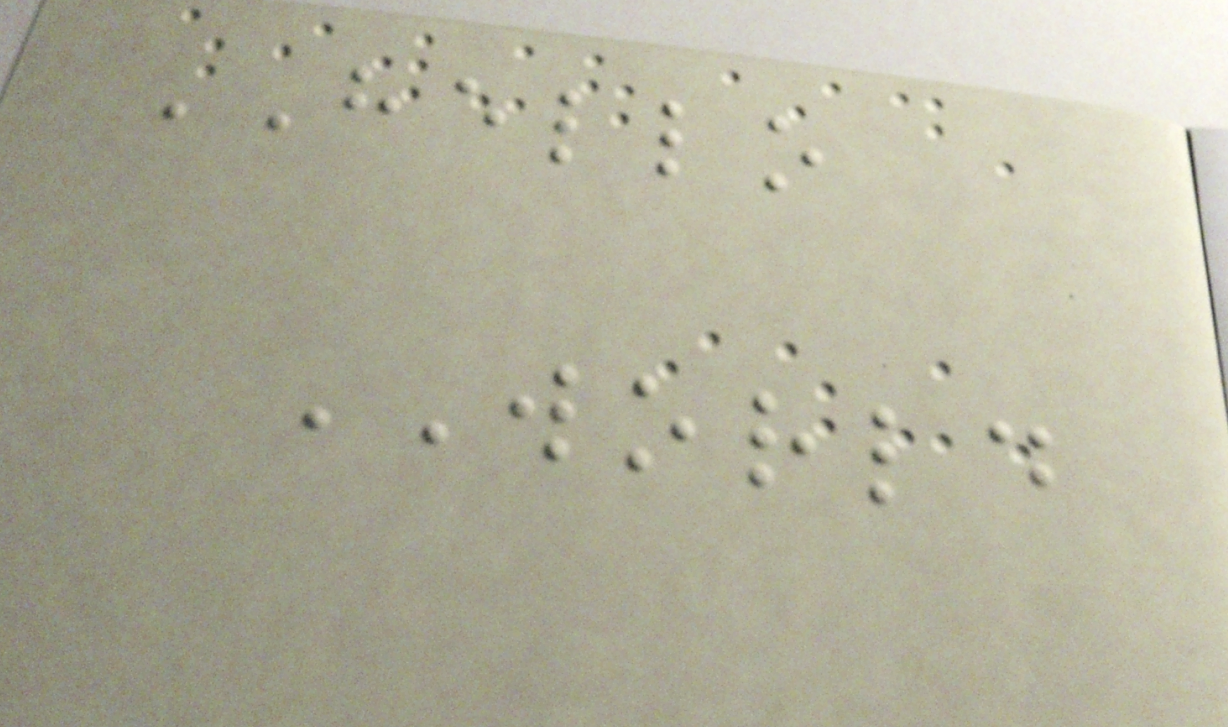HELLO
WORLD
